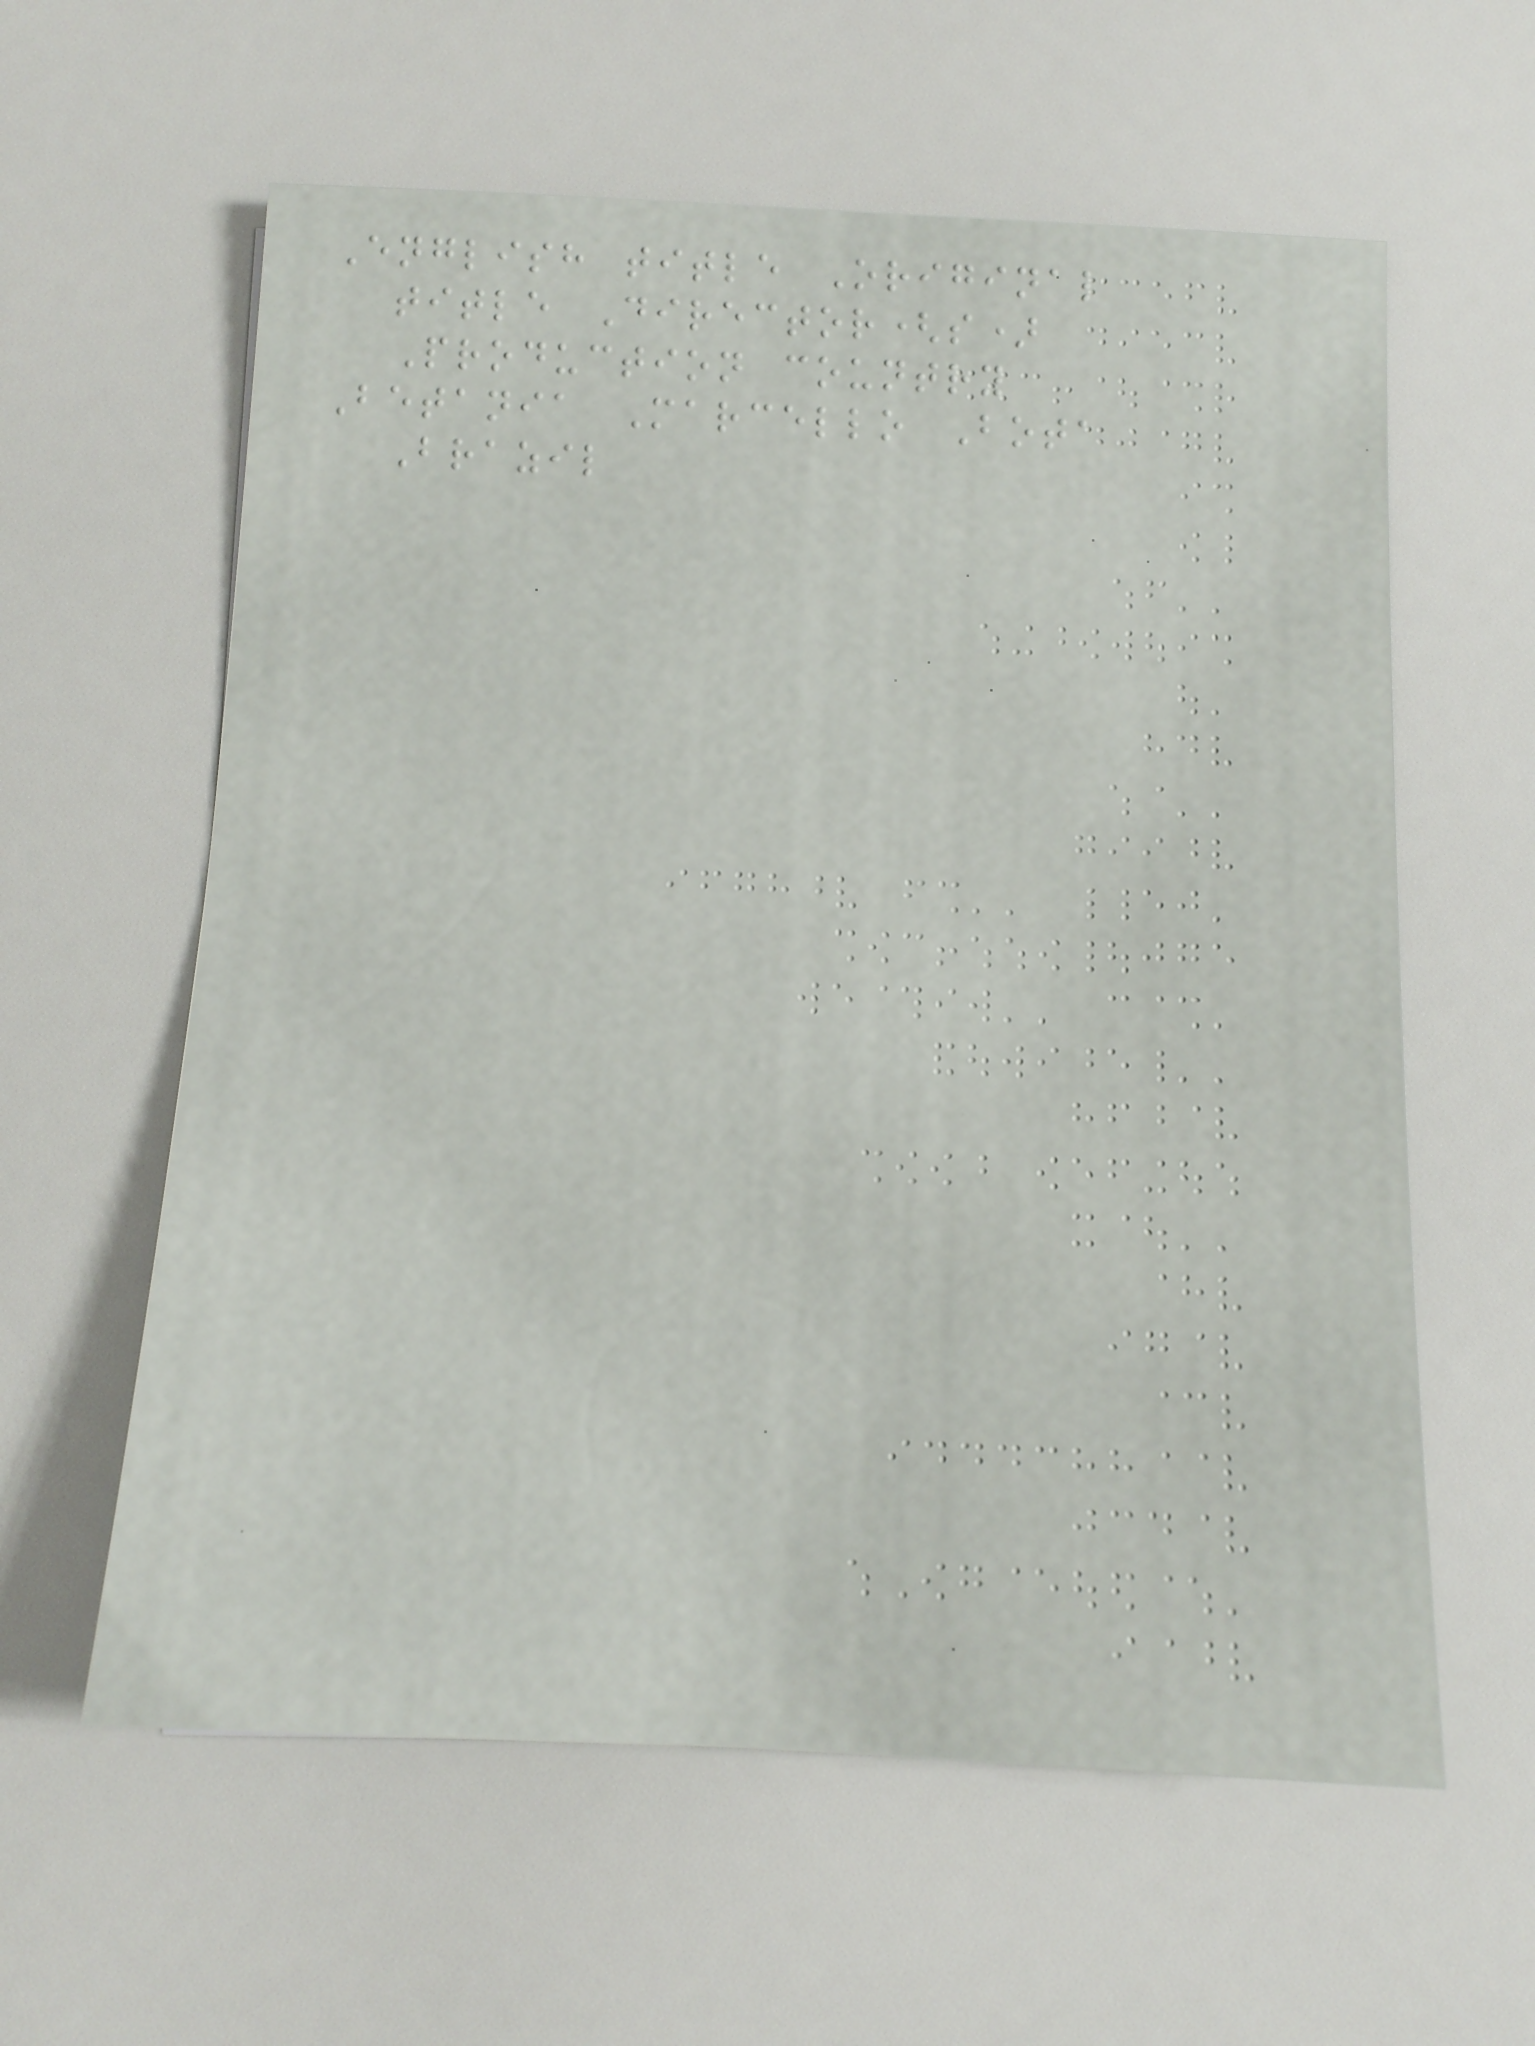English title Original
title Director(s)
Production country
Betania Marcello Bota
Brazil
